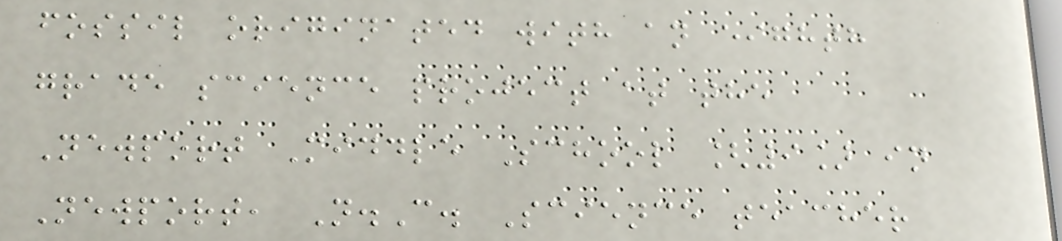fossil originated with an eighth
grade science project at the
Newport Middle School [9] in
Newport, N.C. Science teacher
